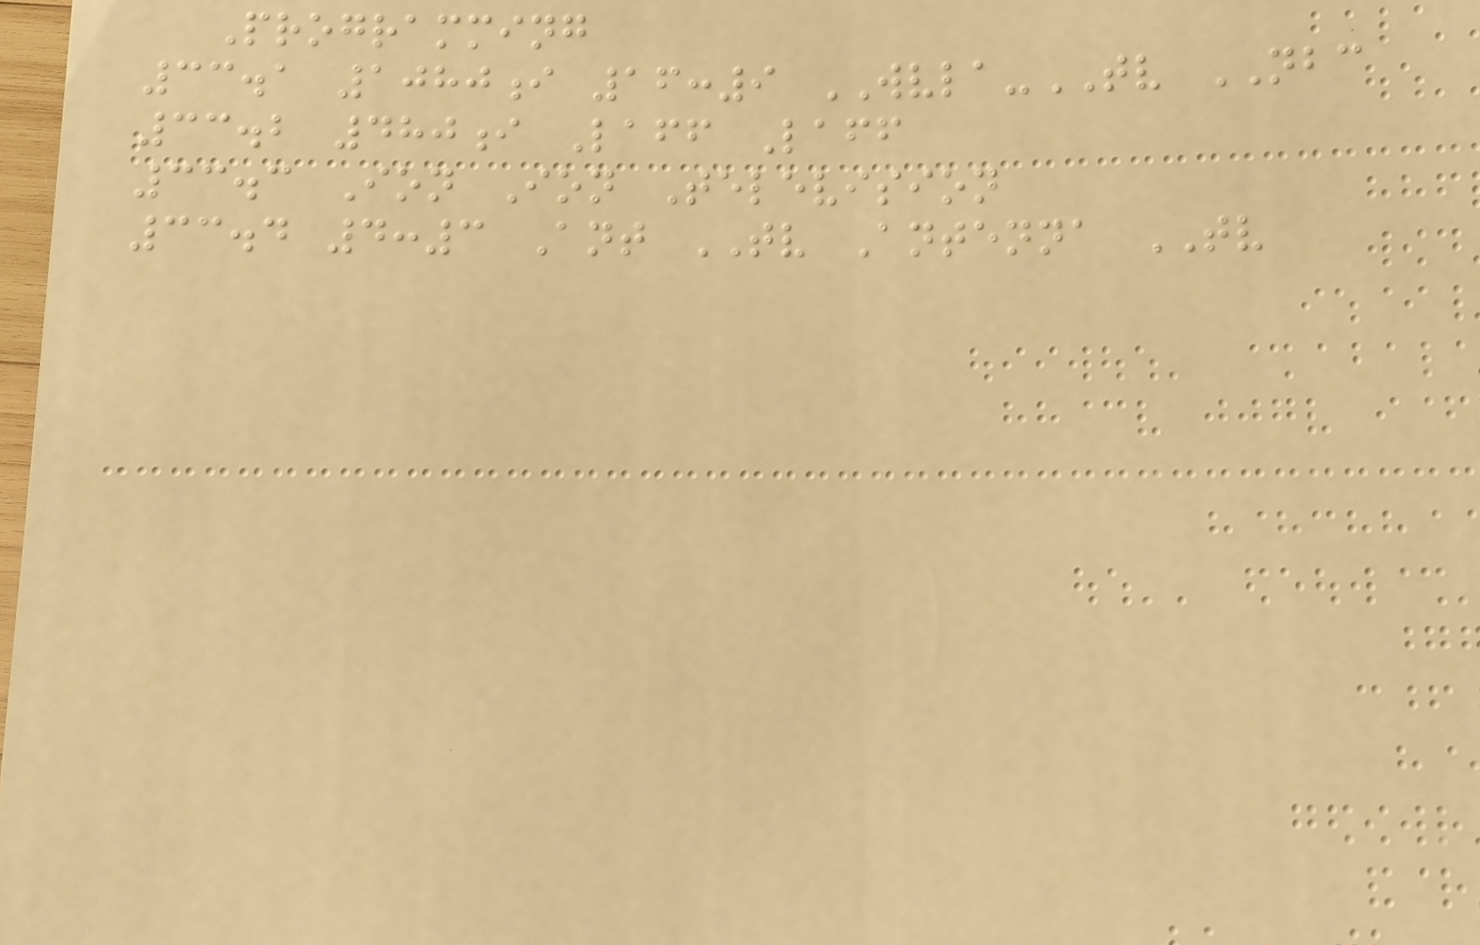Programming
33.1 1080i 16:9 WVLA-TV NBC
33.2 480i Laff Laff
33.3 Ion Ion Television
33.4 4:3 Ant TV Antenna TV
